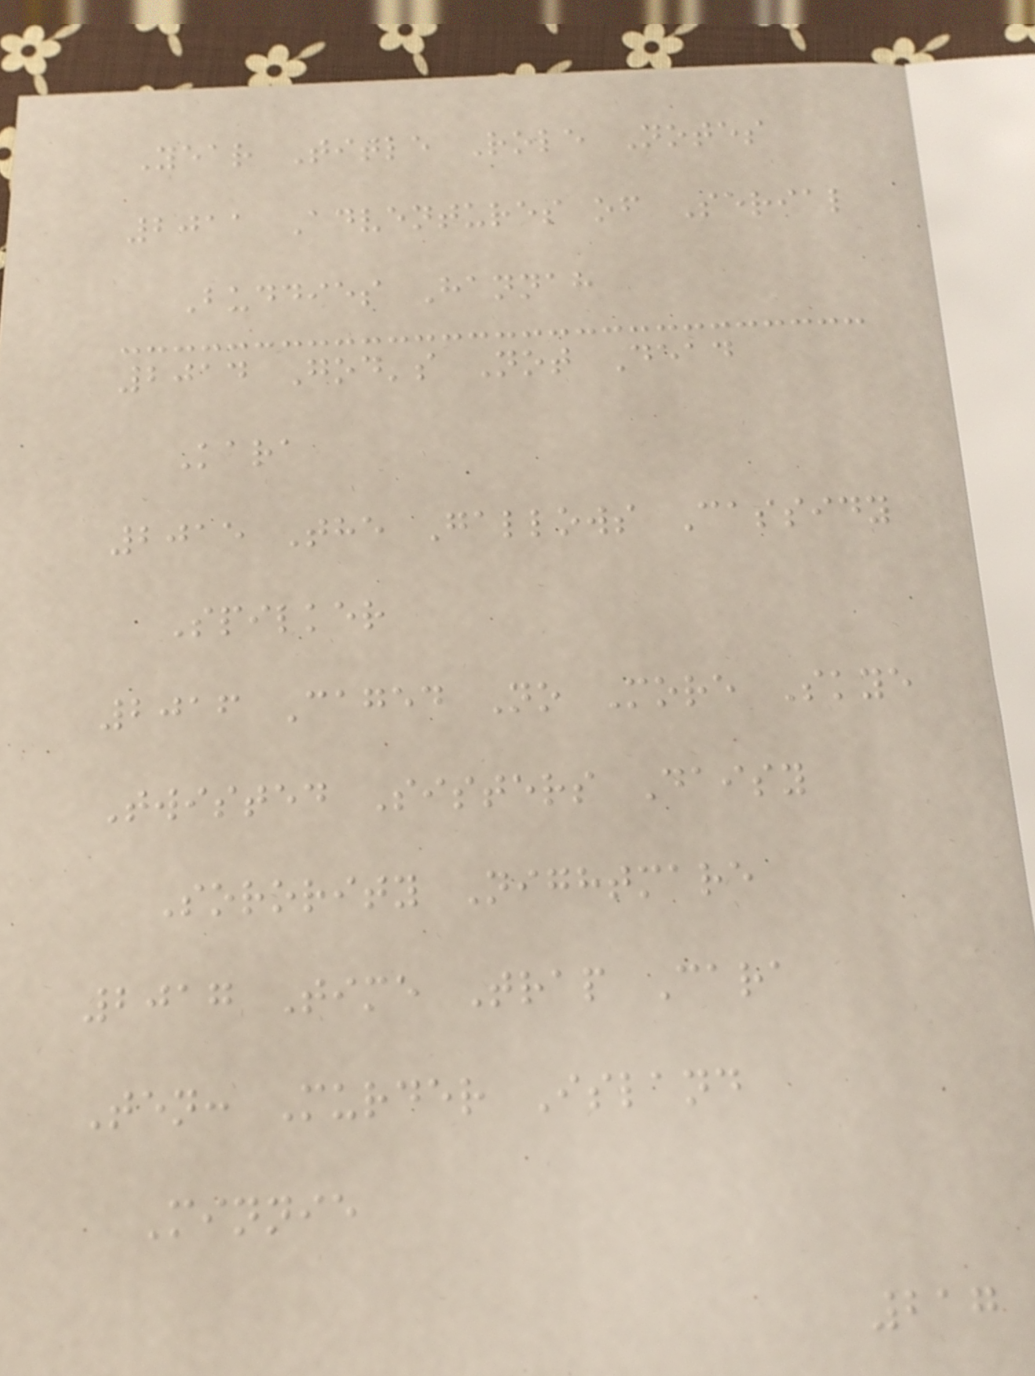Year Title Role Notes
2011 Adventures of Serial
Buddies Hannah
2014 God's Not Dead
Kara
2015 The Gallows Cassidy
Spilker
2016 Caged No More Skye
Twisted Sisters Daisy
Sorority Nightmare
2017 Time Trap Cara
Ten: Murder Island
Minnie
217
